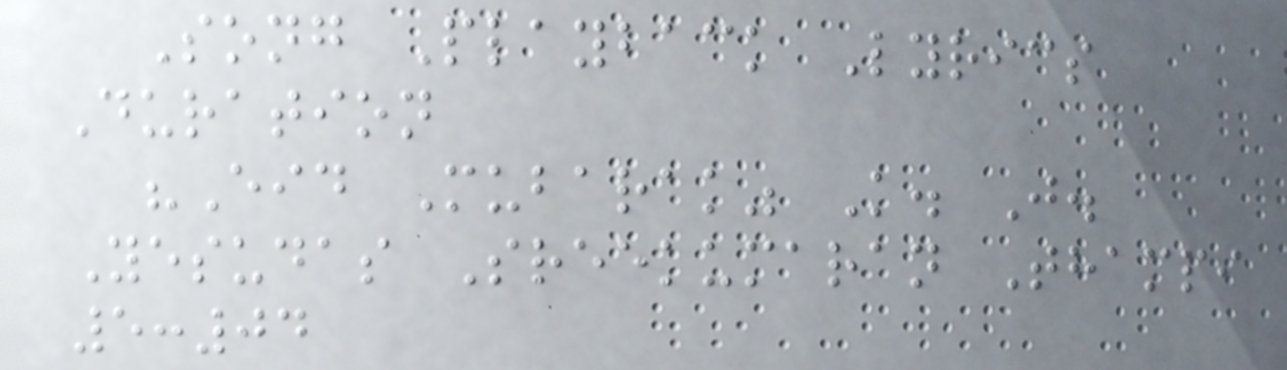Song Playback Lyrics
Duration
"Eid Mubarak" K. J.
Yesudas Sreekumaran Thampi
5:04
